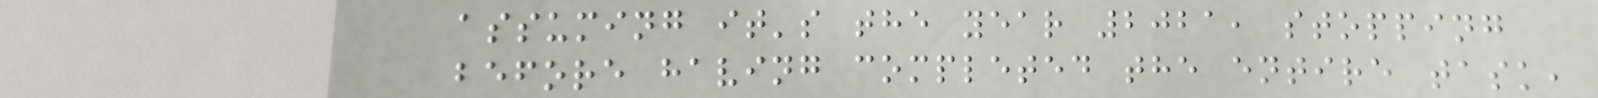assuming it's the year 2021, stopping
before having completed the entire task,
